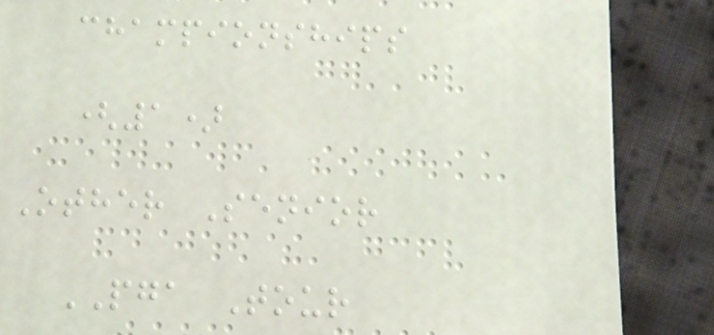championships
(1)
Other Senior
PGA Tour
